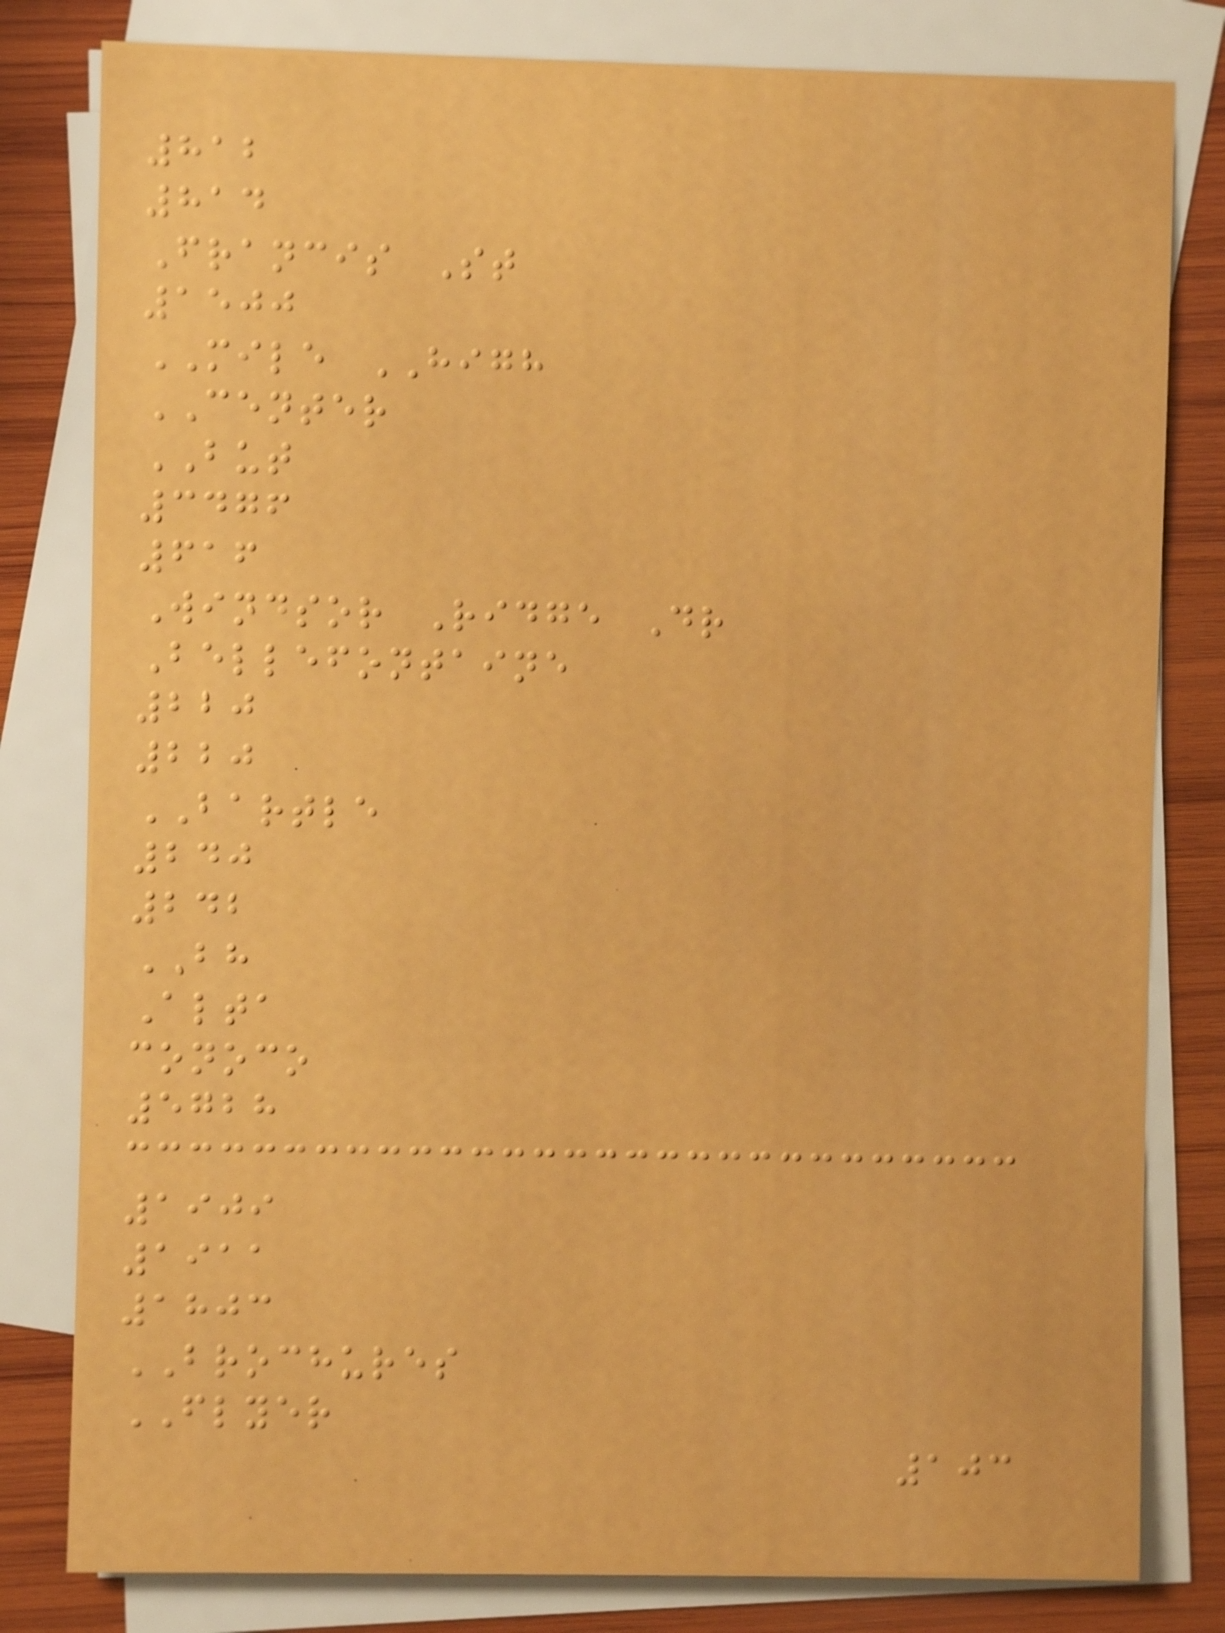812
814
Francis St
1500
MILE HIGH
CENTER
BUT
3476
616
Windsor Ridge Dr
Bellefontaine
220
220
BARTLE
240
242
BH
Alta
conoco
5728
1909
1911
1803
BROCHURES
FLYER
103
